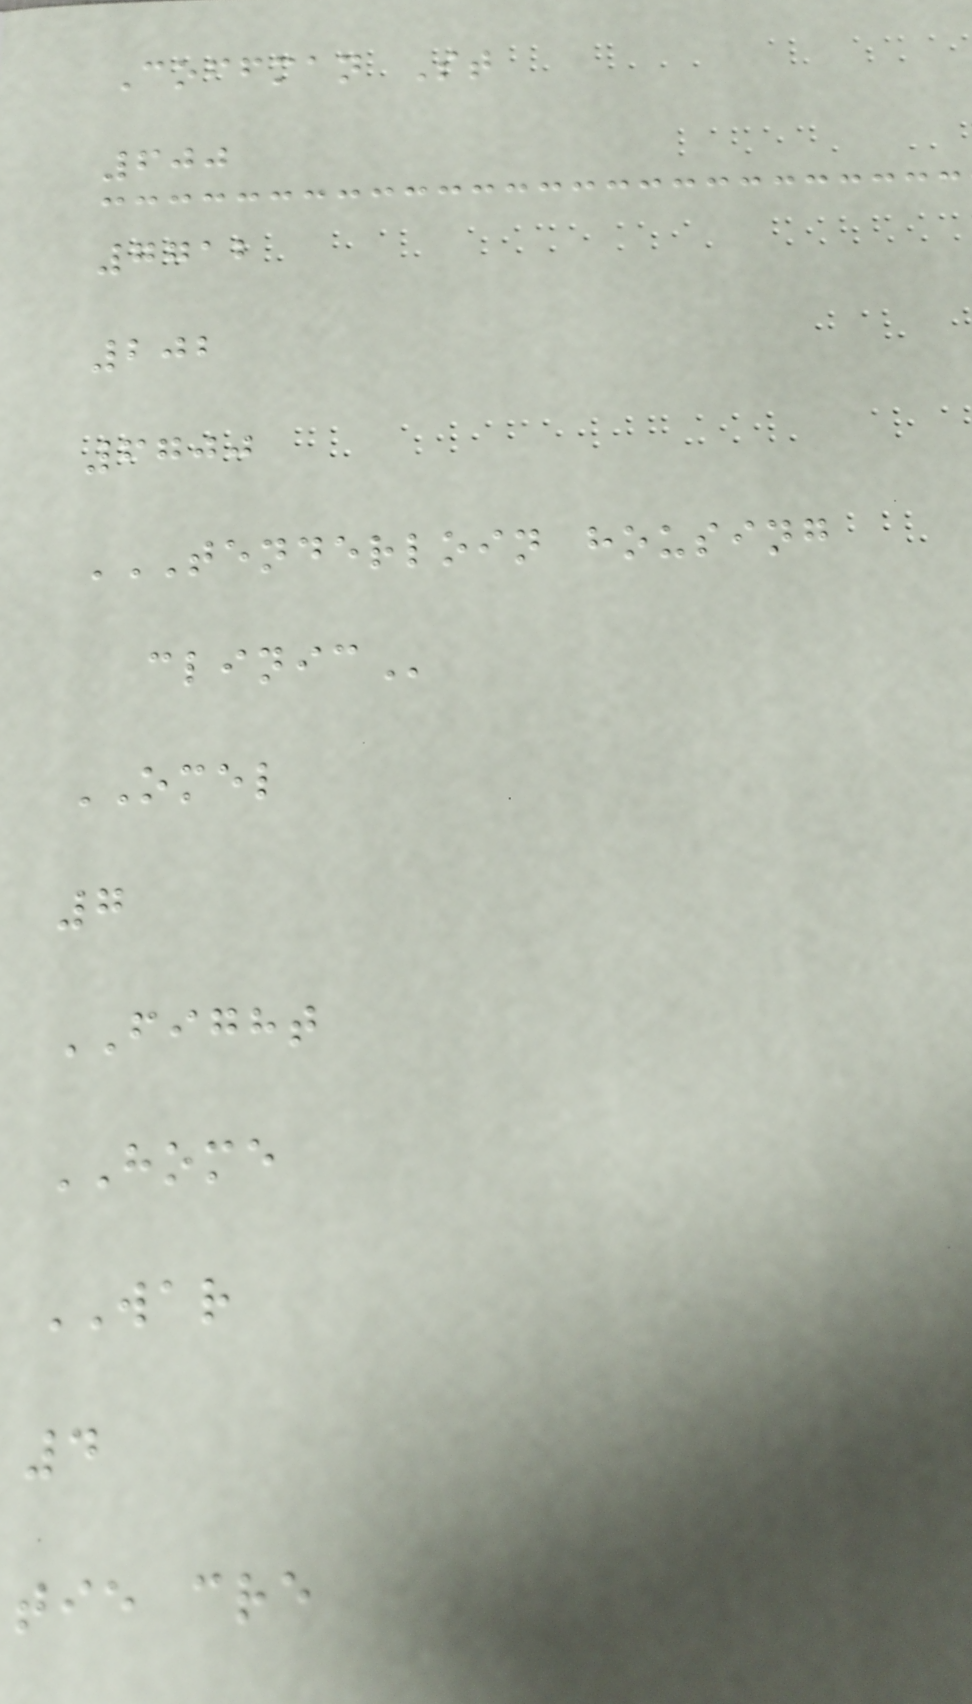Coffman St
600
7712
202
6700
TENDERLOIN HOUSING
CLINIC
OMEL
7
FIGHT
HOME
WAR
4
tie cre
